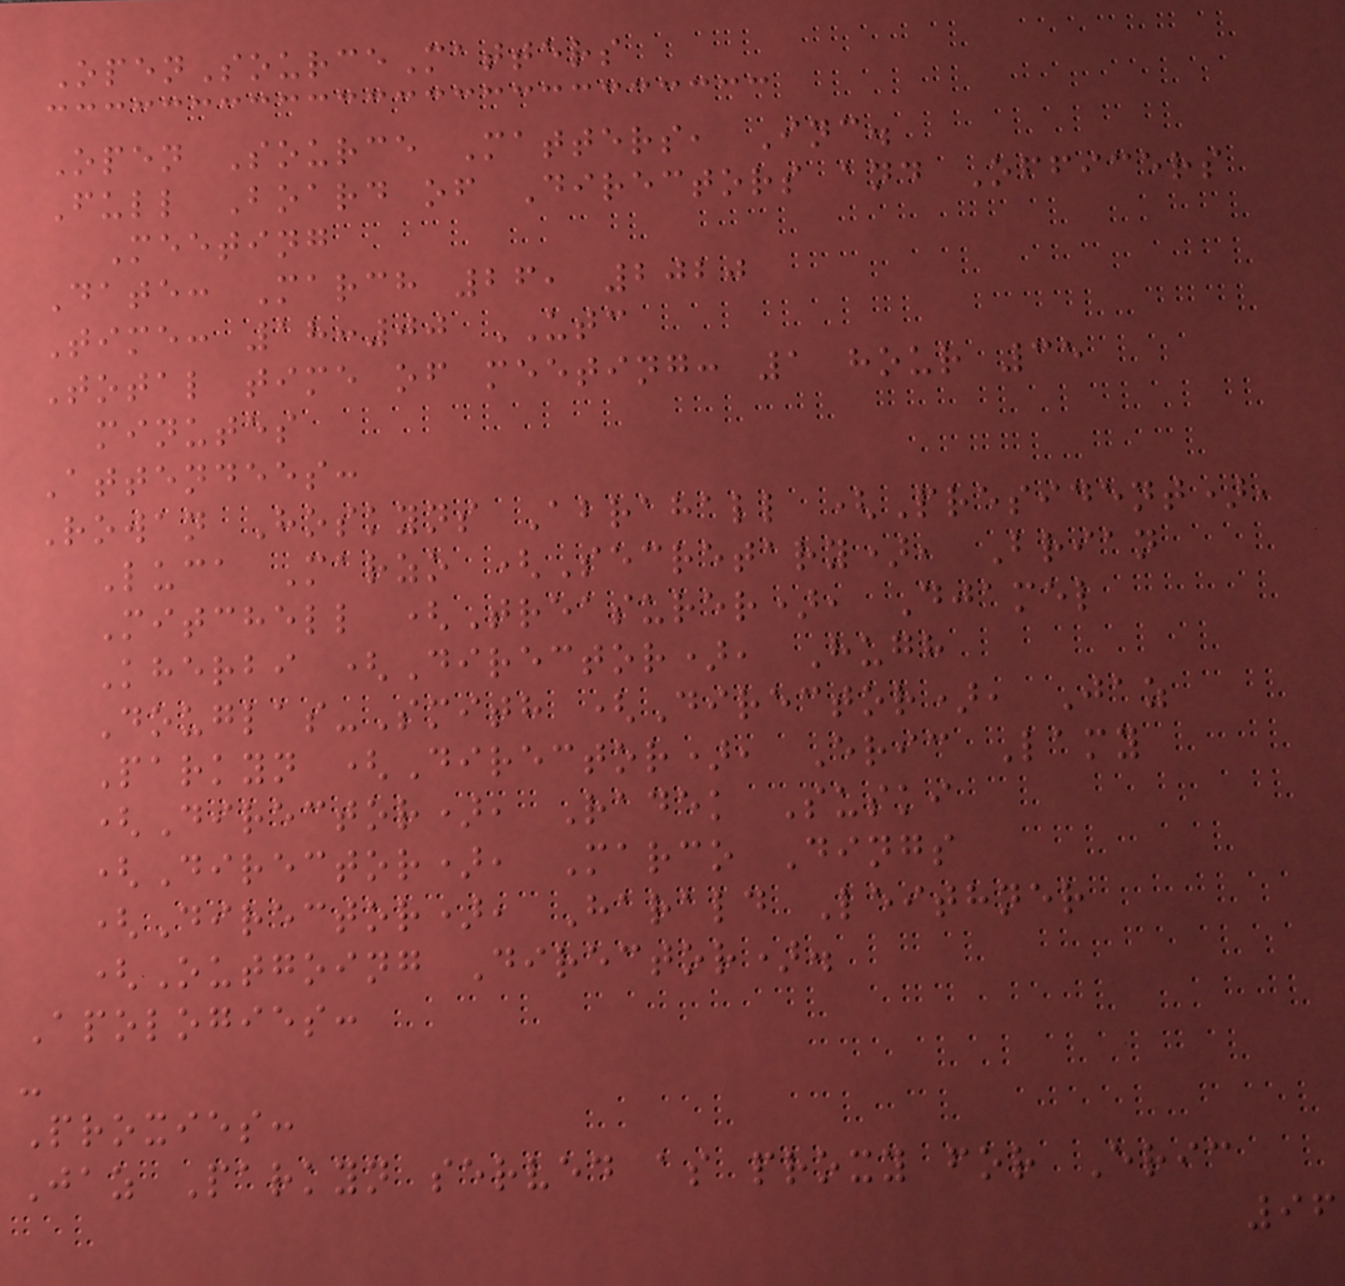OpenSourceMatters
Open Source Matters, Inc.
Full Board of Directors and Officers
Meeting
Date: March 26, 2020
Time: 18:00 UTC
Total time of meeting: 1 hour 35
minutes
Attendees:
Rowan Hoskyns Abrahall (President),
Luca Marzo (Secretary), Brian
Mitchell (Treasurer), Djamel
Kherbi (Director), Hugh
Douglas-Smith (Director), Jaz
Parkyn (Director), Eric Lamy
(Director), Radek Suski
(Director), Marco Dings
(Director), Harald Leithner
(Outgoing Director).
Apologies:
-
Proxies:
Jaz Parkyn served as proxy for Eric
96
